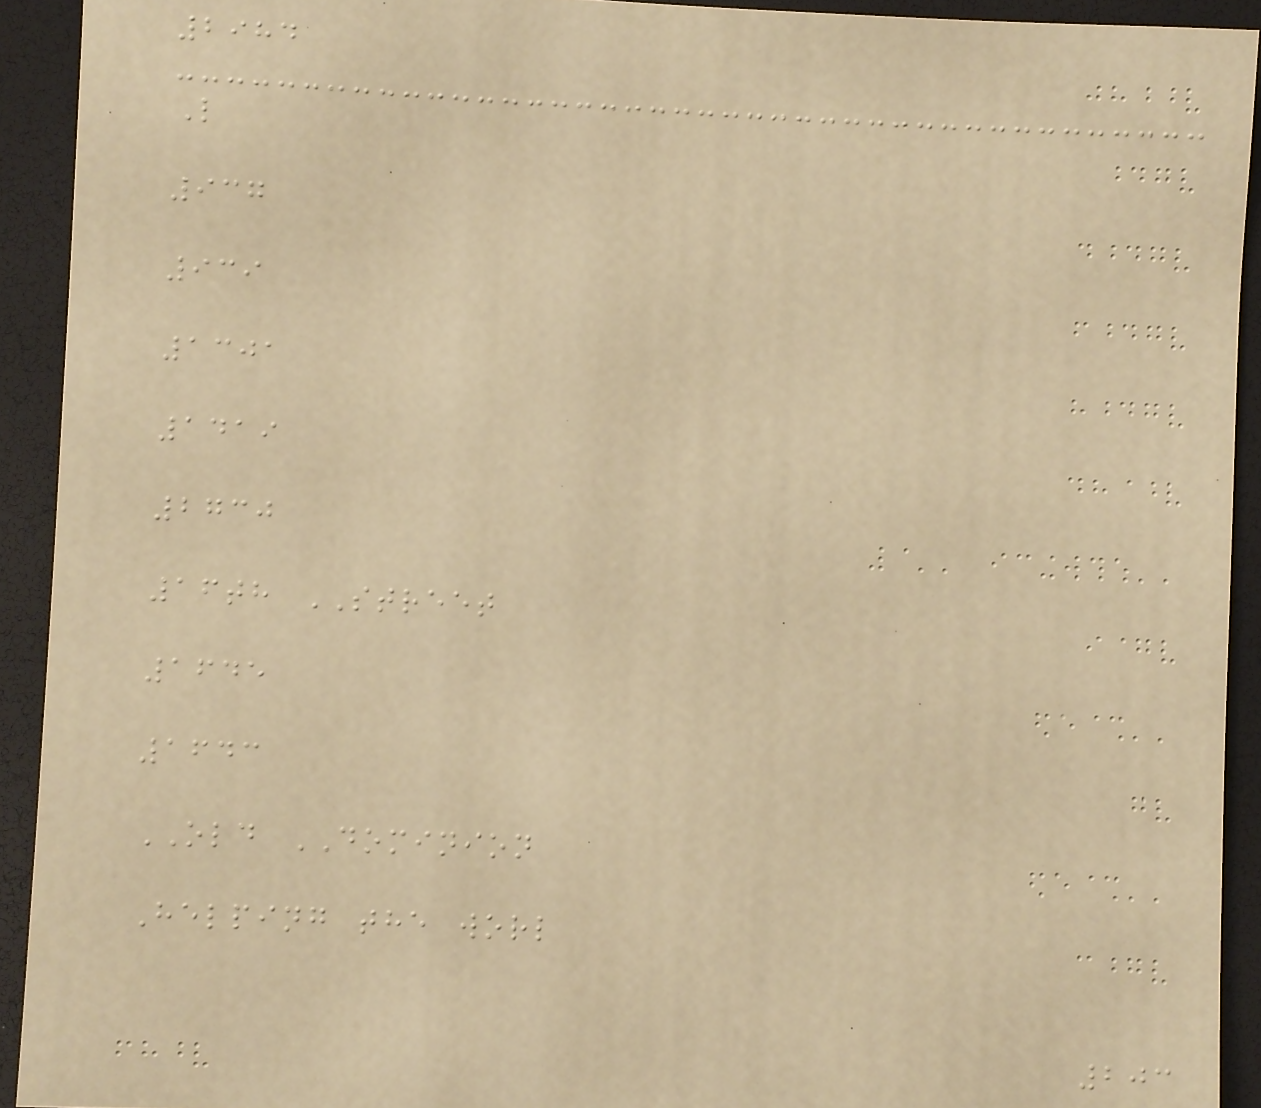2984
L
937
939
1301
1419
2730
16th STREET
1645
1643
OLD DOMINION
Helping the worl
203
